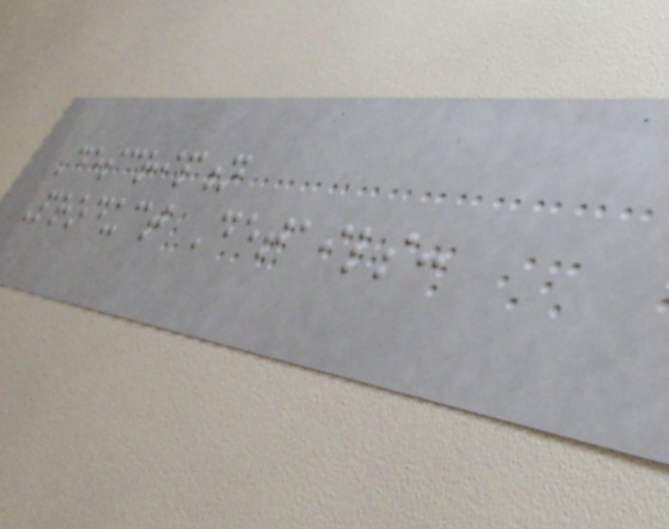Description
Product Details:
